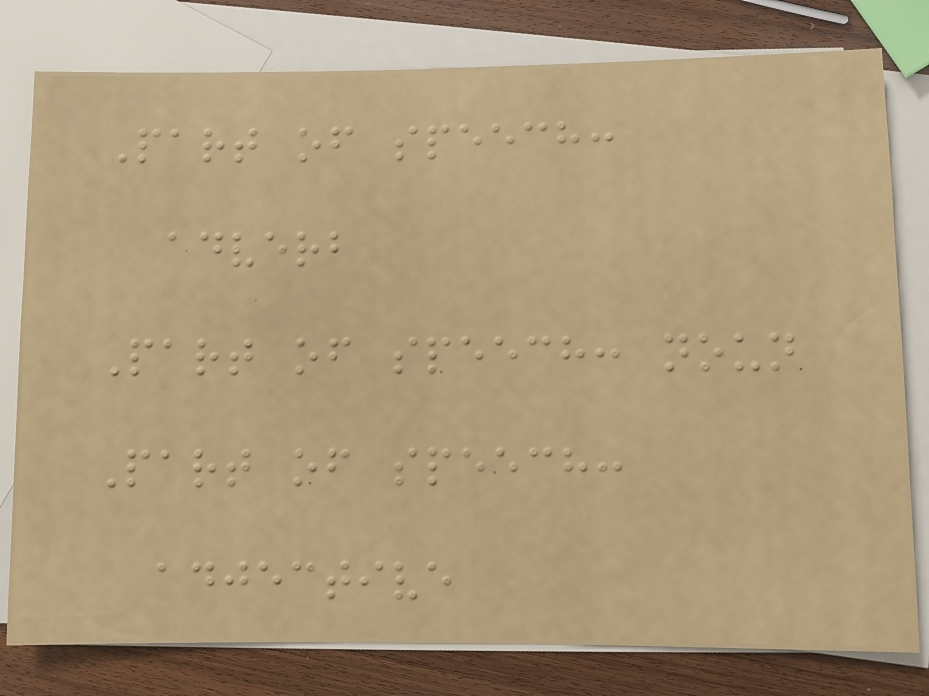Part of speech:
adverb
Part of speech: noun
Part of speech:
adjective
